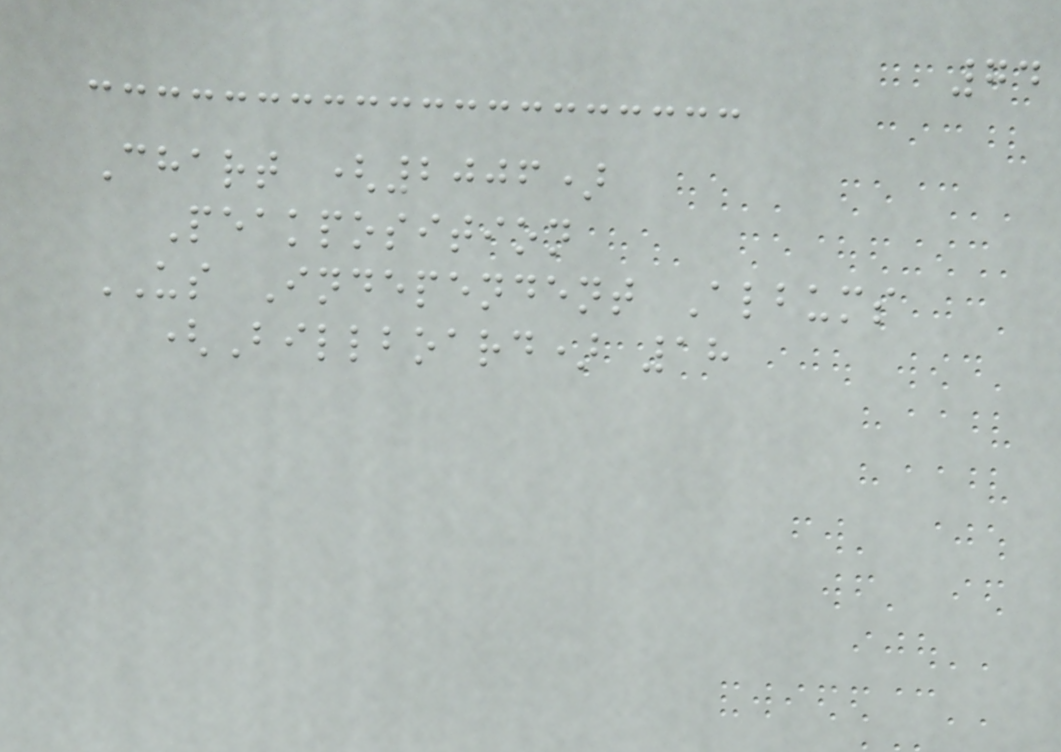74
Chart (2006)
Peakposition
US Independent Albums
(Billboard) 18
